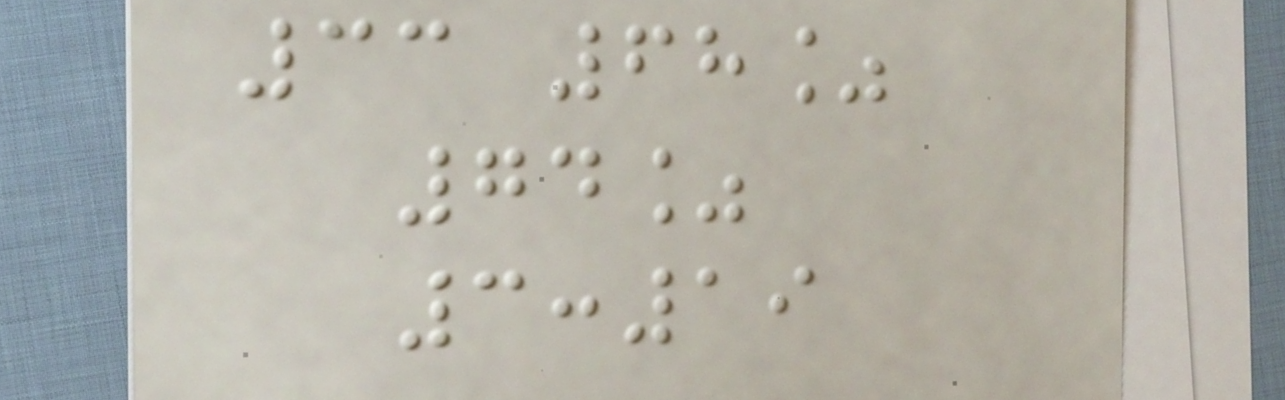33 68%
74%
3:19
